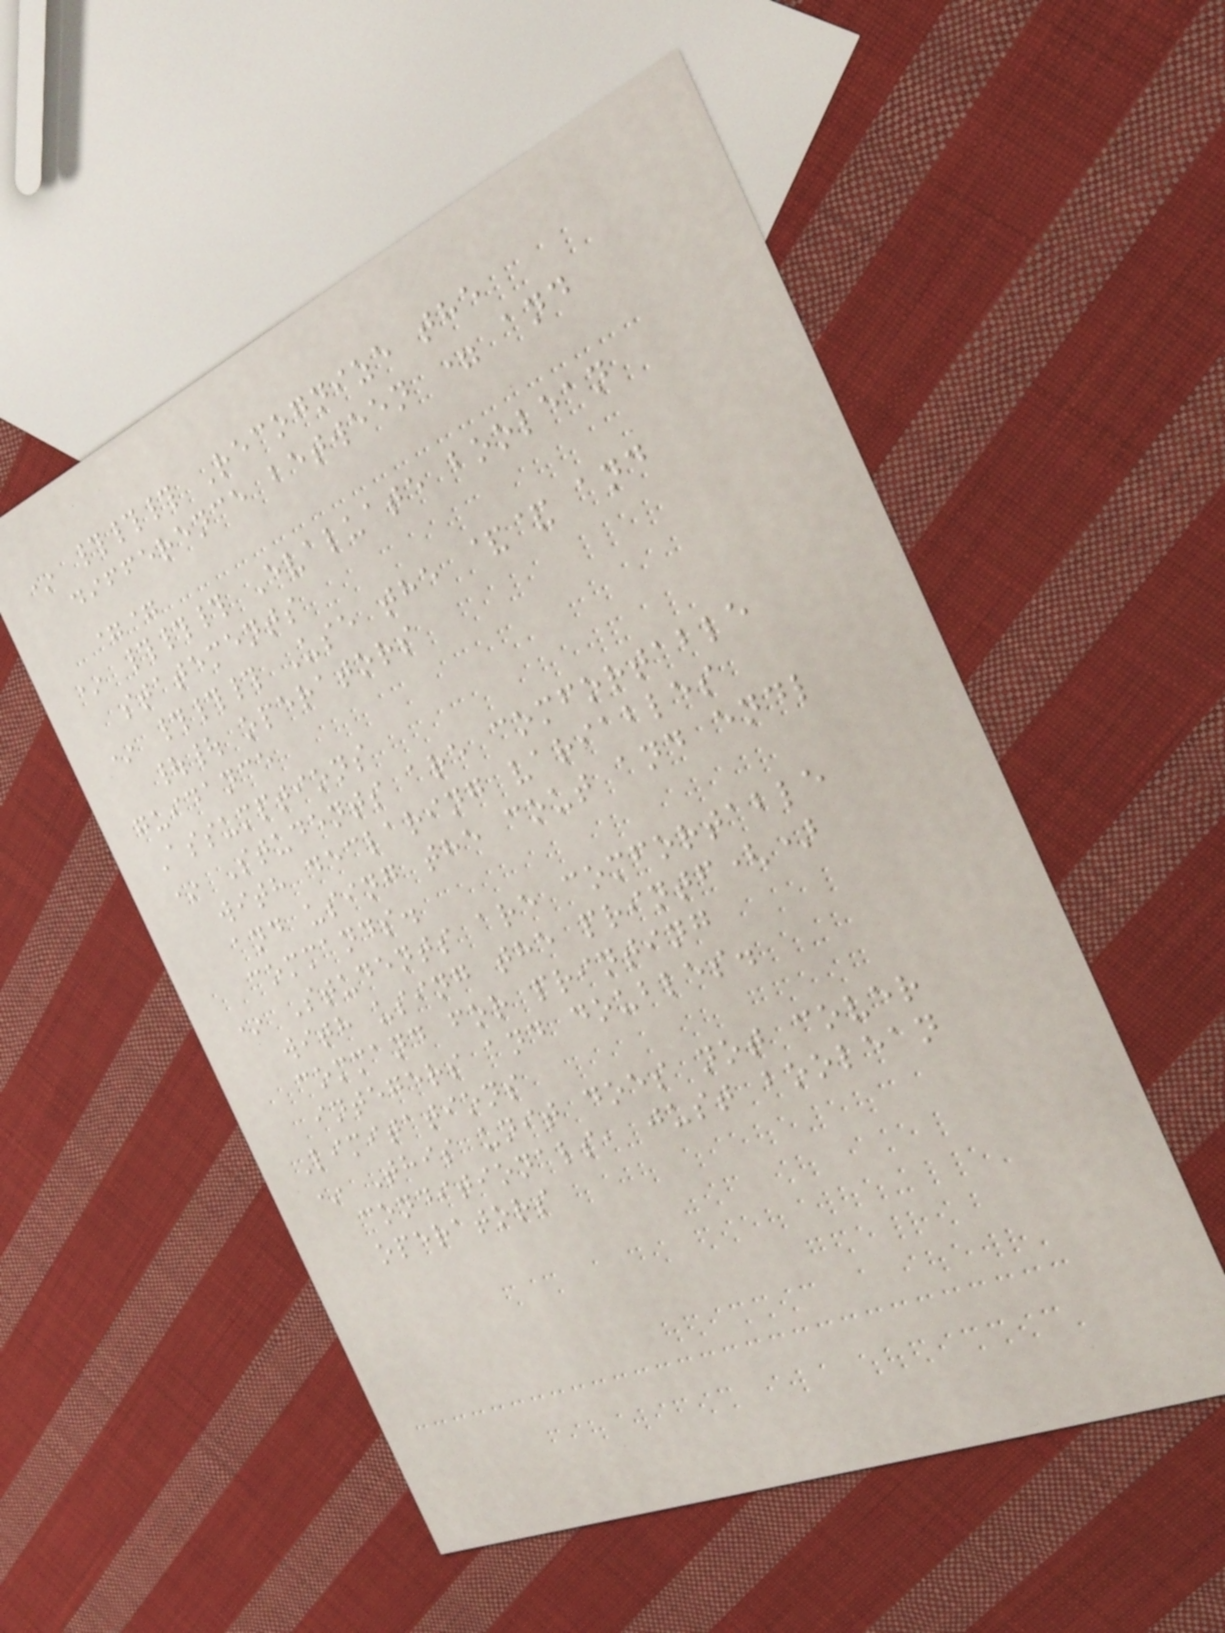* ### Recognize the
difference between = and
==
* ### Evaluate boolean
statements
* ### Use the && and
|| operators
guidance
Assumptions
* Students are comfortable
with declaring variables
and using the cout and endl
commands.
* Students are comfortable
with using the printf()
command for printing
integers and doubles.
Limitations
* This unit does not cover
conditionals, just boolean
operators
